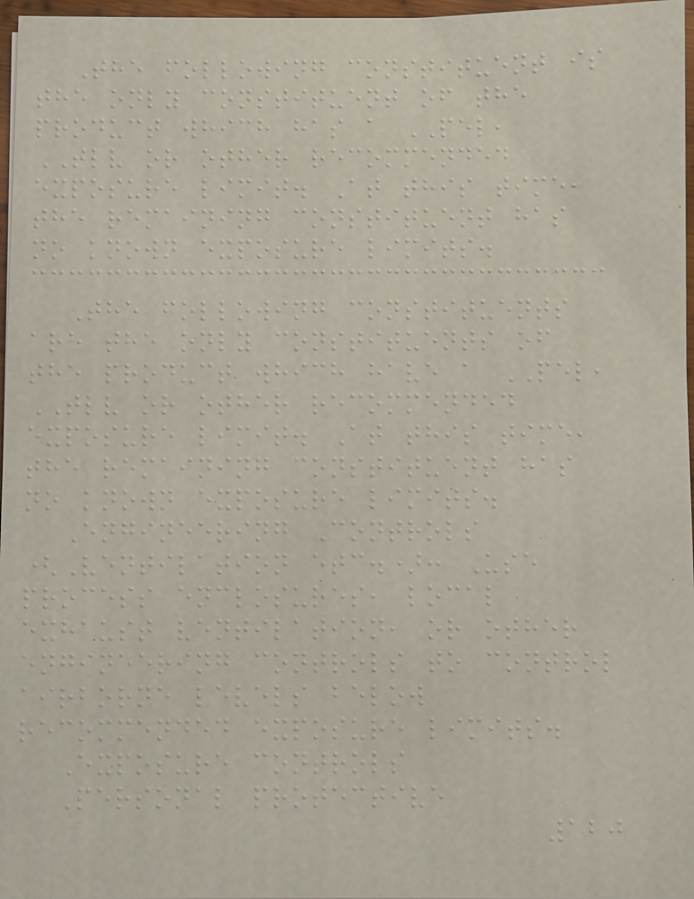The following constituent is
the only constituent of the
product which has a PEL,
TLV or other recommended
exposure limit. At this time,
the remaining constituent has
no known exposure limits.
The following constituents
are the only constituents of
the product which have a PEL,
TLV or other recommended
exposure limit. At this time,
the remaining constituent has
no known exposure limits.
Engineering Controls
(Ventilation etc.): Use
process enclosures, local
exhaust ventilation, or other
engineering controls to control
airborne levels below
recommended exposure limits.
Exposure controls
Personal protective
120
